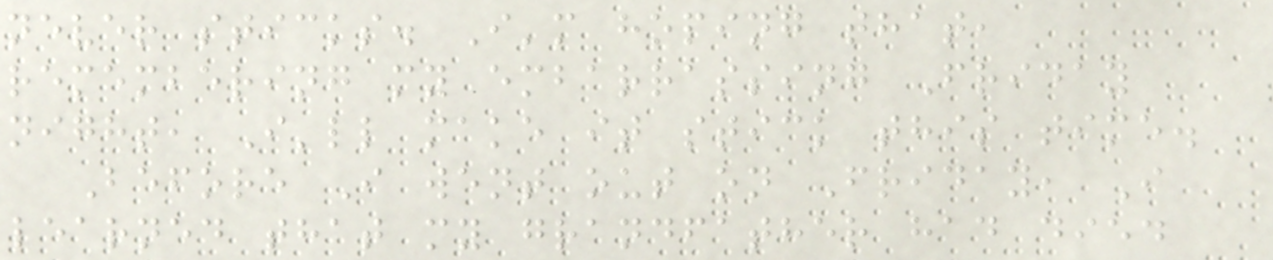never sticks. I'm hoping that,
remembering my embarrassing Friday
night, I'll make it stick this time.
Before I went out on Friday, I
learned that my grandfather had died
